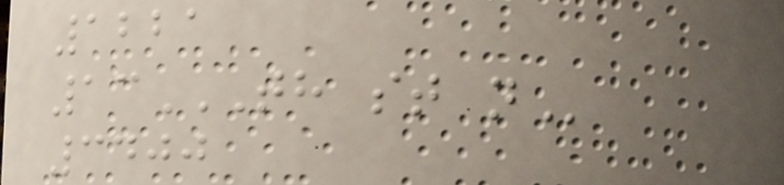1221
13TH ST N
3400
